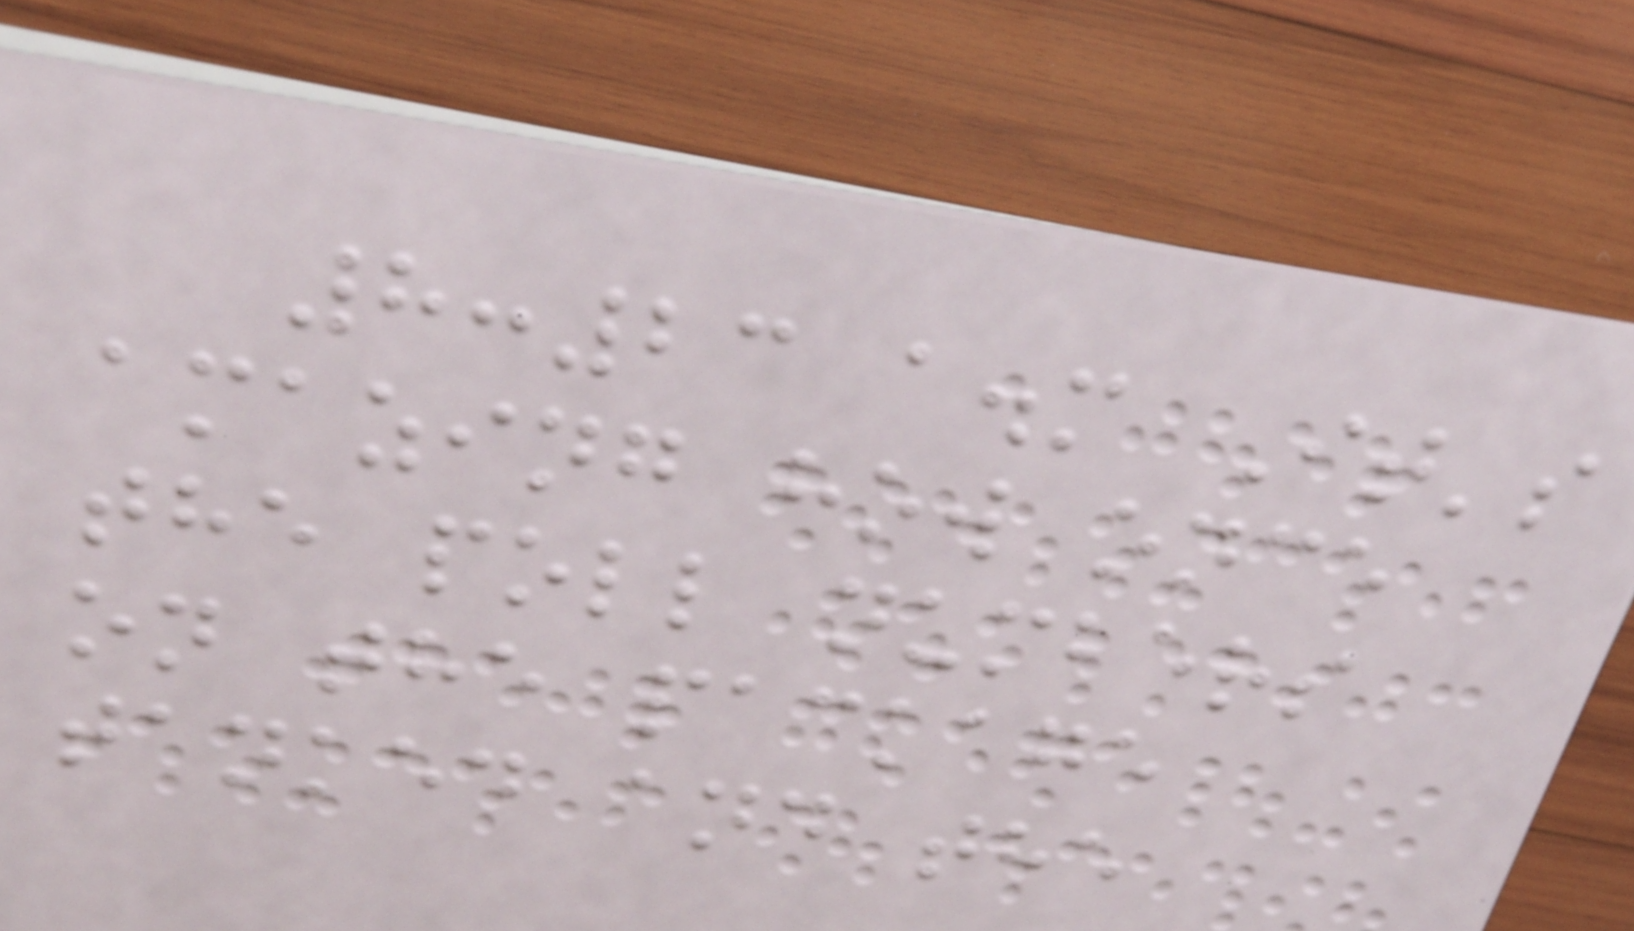8:23 a.m It's
amazing how once
the poll numbers
on the package
tanked and the
